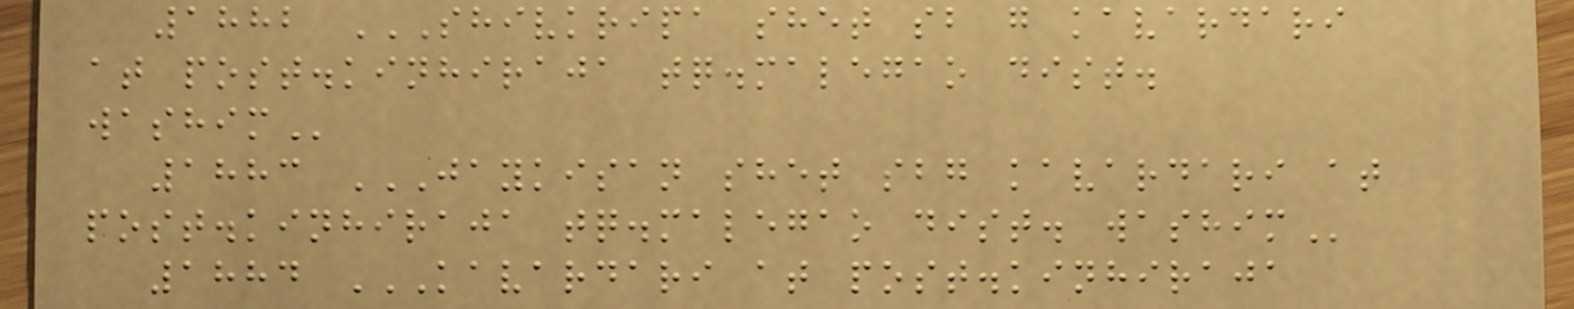1882 SHIVKRIPA SHET SB G KAVARDARI
AT POST.KINHIRAJA TQ.MALEGAO DIST.
WASHIM
1883 JAYKISAN SHET SBG KAVARDARI AT
POST.KINHIRAJA TQ.MALEGAO DIST. WASHIM
1884 KAVARDARI AT POST.KINHIRAJA
